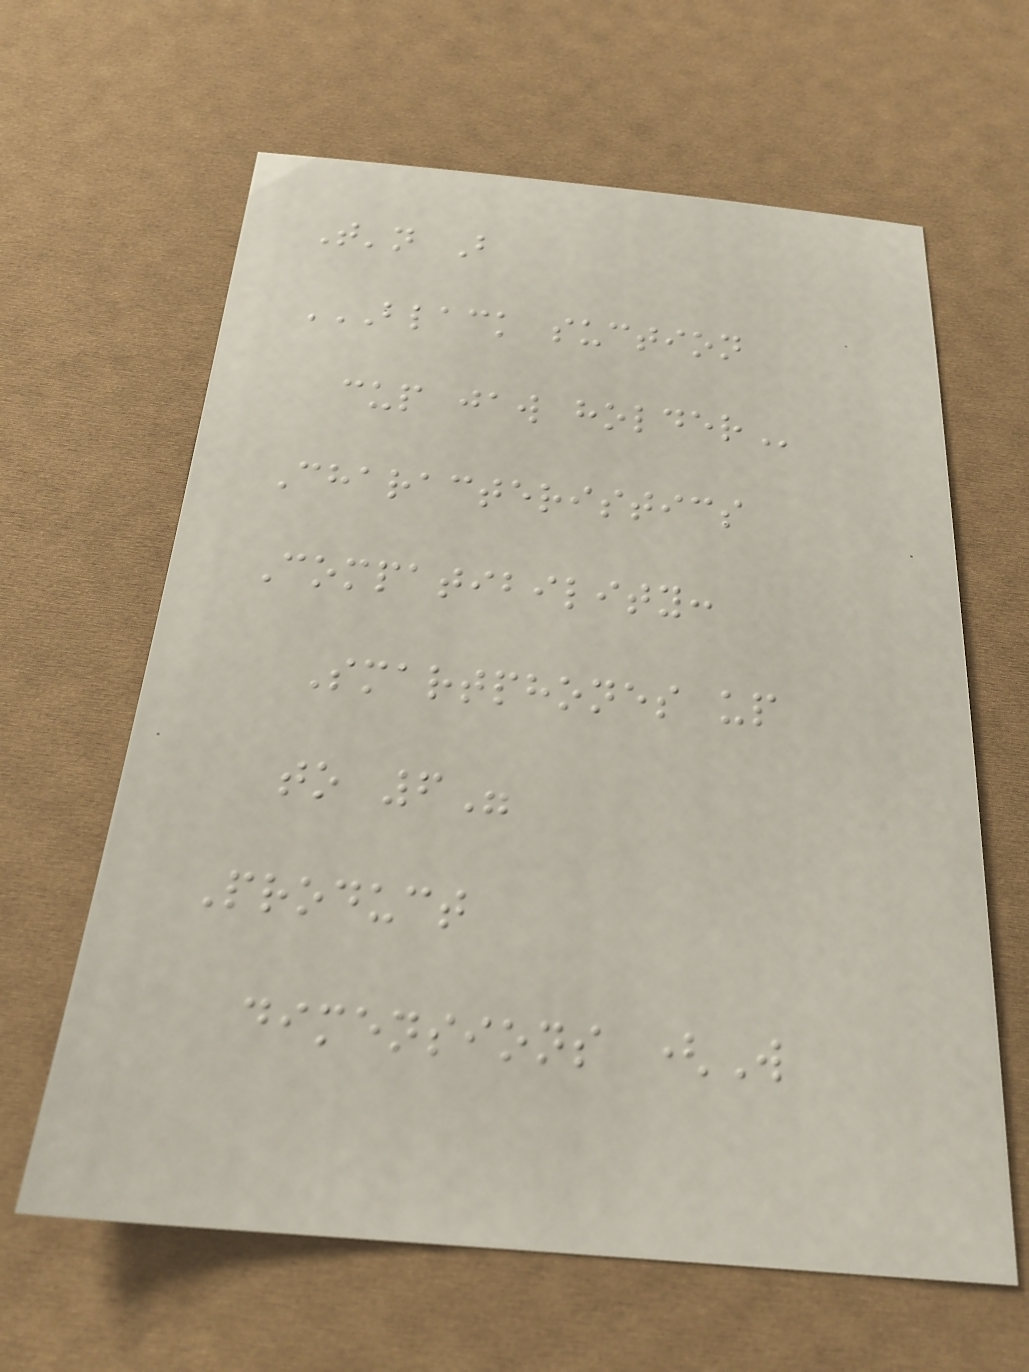T'n B
BLACK SUCTION
CUP JAW HOLDER
Characteristics
Compatibility:
Smartphones up
to 6"
Product
dimensions (W
